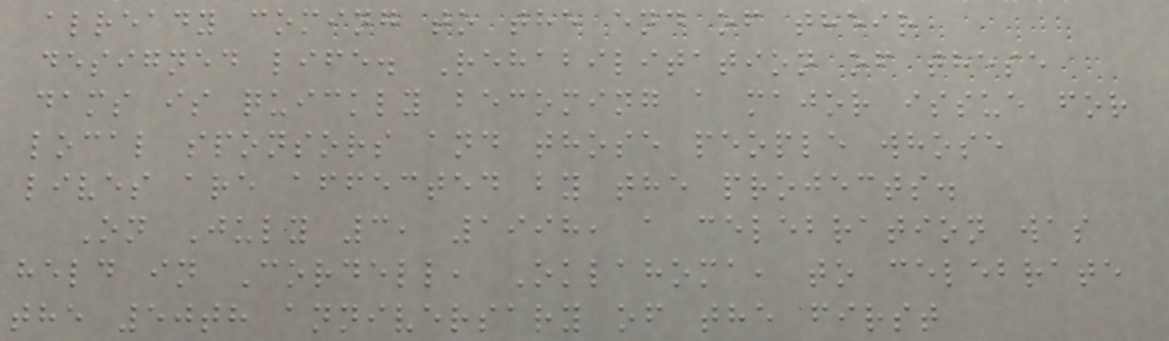already coming to the end of their
designed life. Rehabilitation of these
dams is quickly becoming a major issue for
local sponsors and those people whose
lives are affected by the projects.
On July 3, 1998, a celebration was
held in Cordell, Oklahoma, to celebrate
the 50th anniversary of the first
